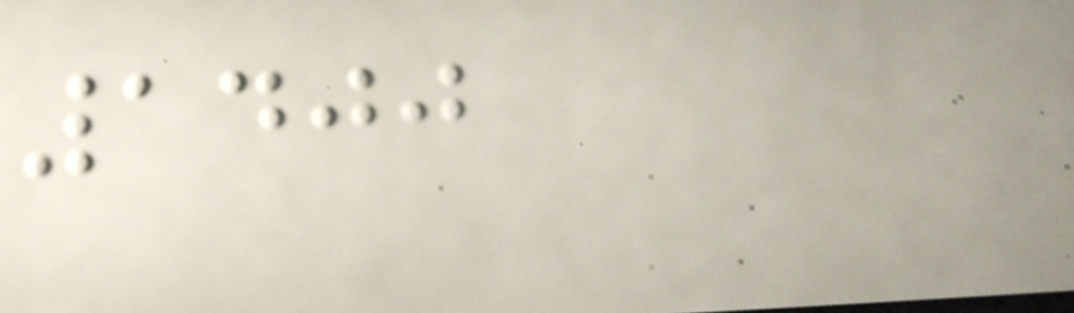1400
